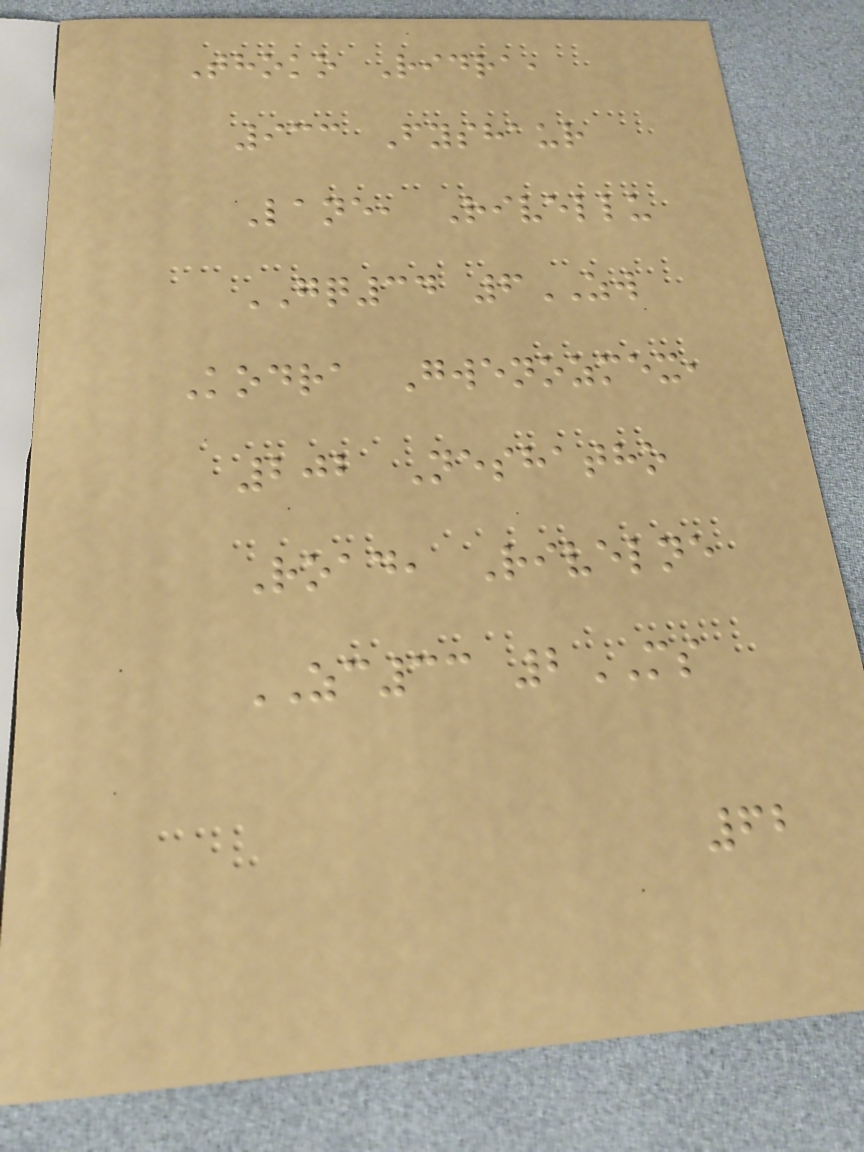Thoko Ridra,
933 Fyshaur
Lane, Rivellu
GQ34 6ZW
Kodra Gwenozmex,
202 Neshatho
Road, Rivelne
ZC33 2MS
62
